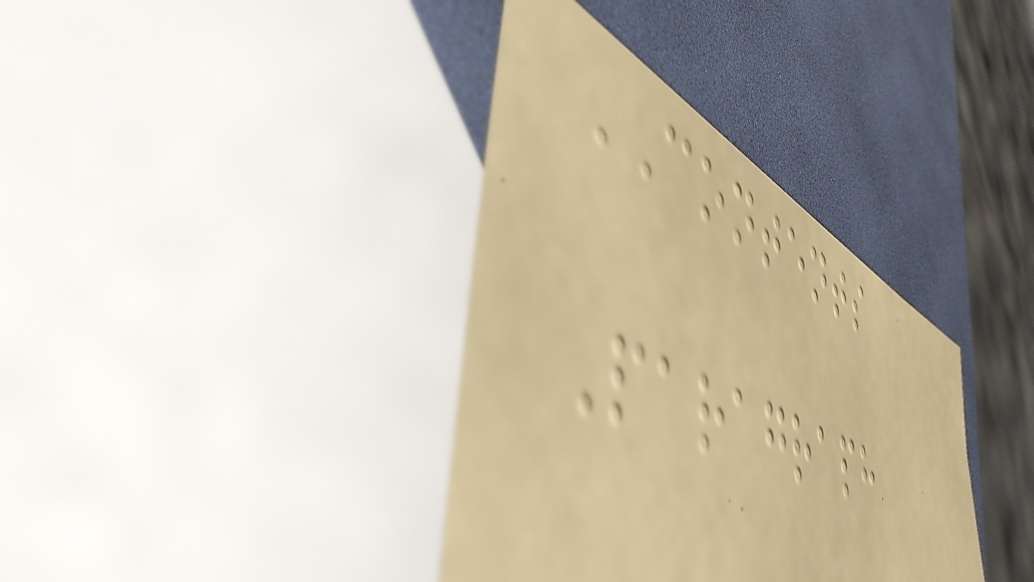CONTENTS
Paragraph
